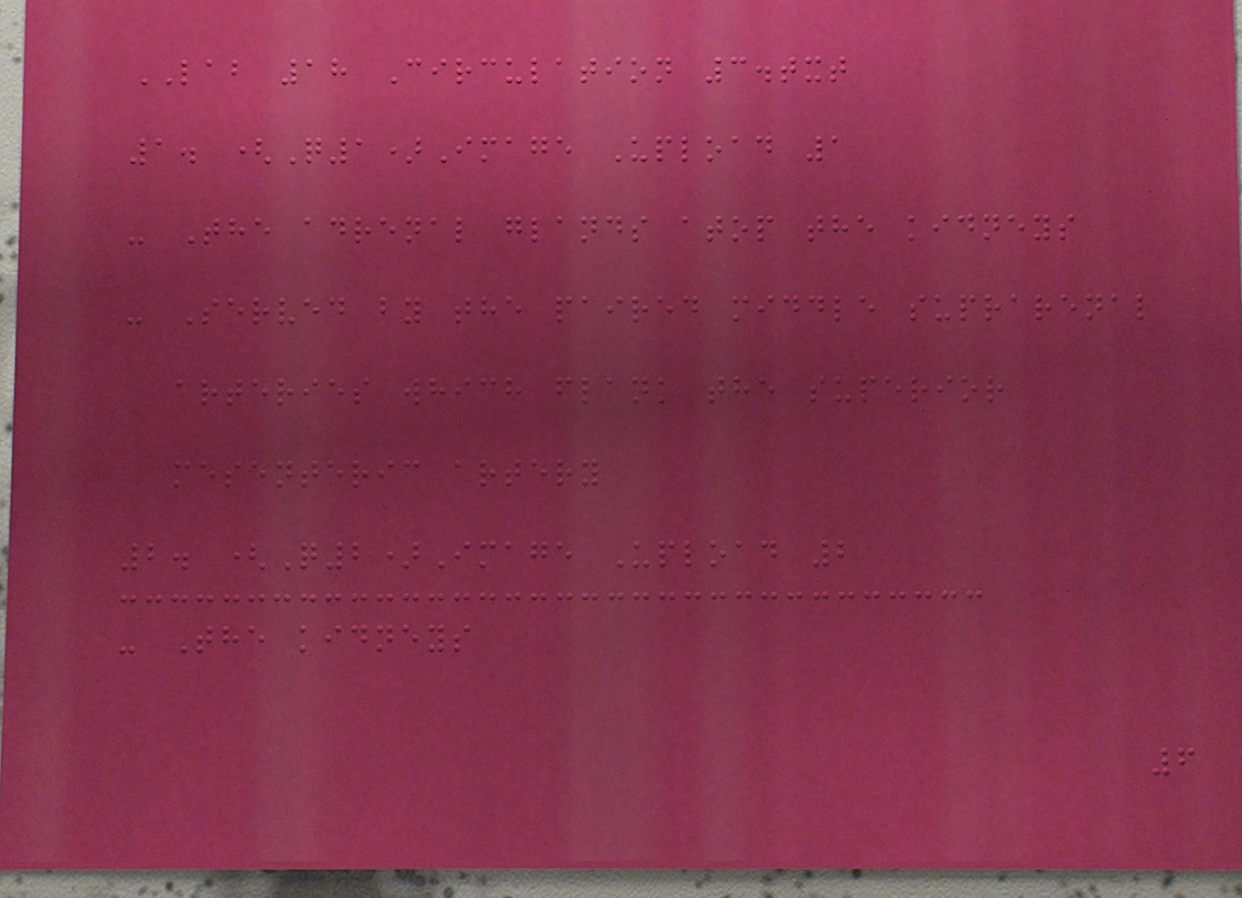LAB 18 Circulation 3.txt
1. (Q1)Image Upload 1
- The adrenal glands atop the kidneys
- Served by the paired middle suprarenal
arteries which flank the superior
mesenteric artery
2. (Q2)Image Upload 2
- The kidneys
6
